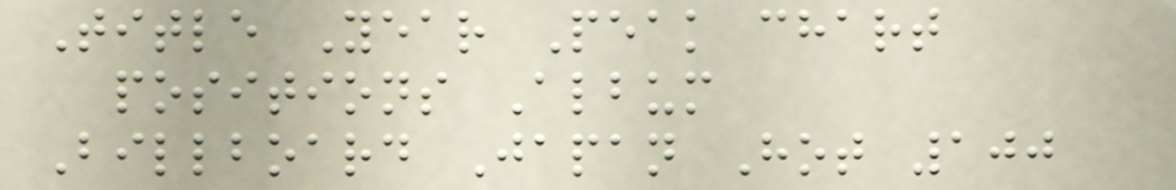Title Year Peak chart
positions Album
Billboard Japan Hot 100
